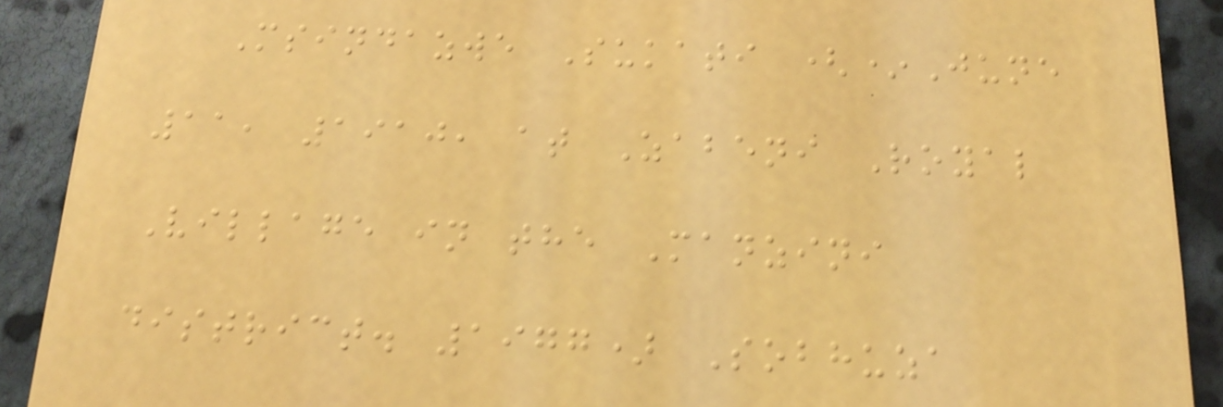Msindazwe Sukati (*June
11, 1910, at Zabeni Royal
Village in the Manzini
district. 1977) Sobhuza
